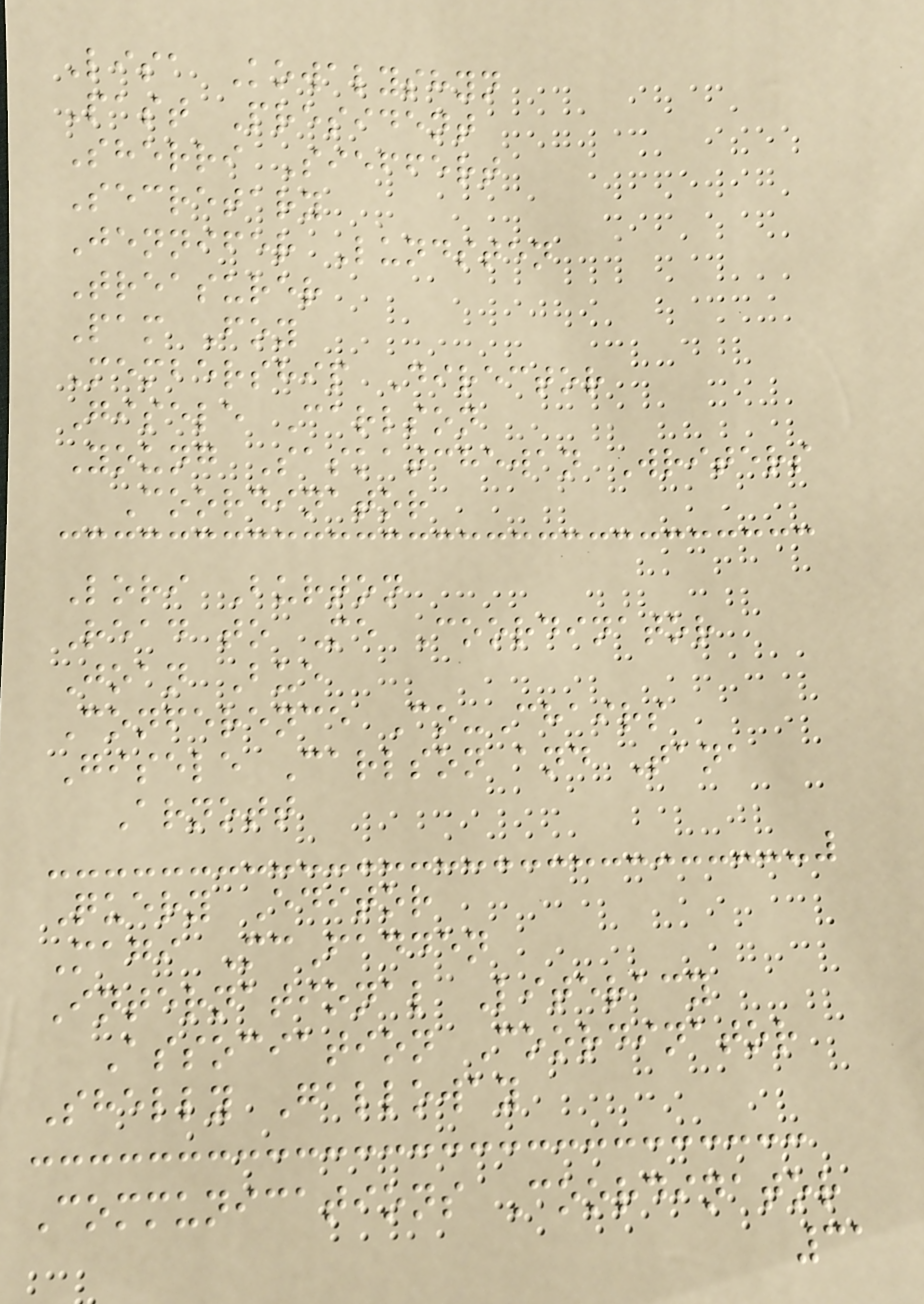Lisa Kowalyshyn
Past President
Sherri Sieffert
Secretary
Jennifer Lundsten
Treasurer
Pam Foy
Membership Director
Gisele Carlson
Young Saskatchewan Writers
Coordinator
Lori Burton
Read to Me Coordinator
Joan Bue
Conference Co-Chairs
Gisele Carlson and Tana
Arnott
Query Editor
Magi McFadden
International Literacy
Association Coordinator
Shelly Galloway
Communications Coordinator
31
